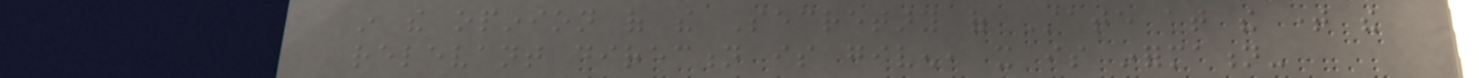in the opinion of the Secretary of State at the time the
relevant direction is given, it is information-
